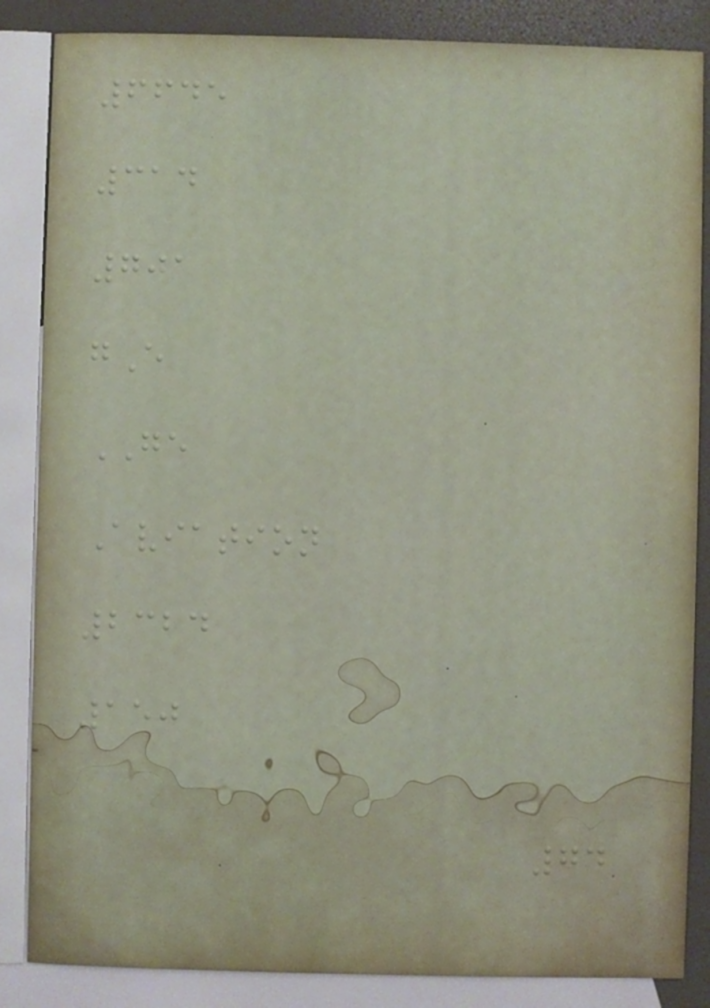6645
314
701
gE
GE
Aviation
2324
150
74
